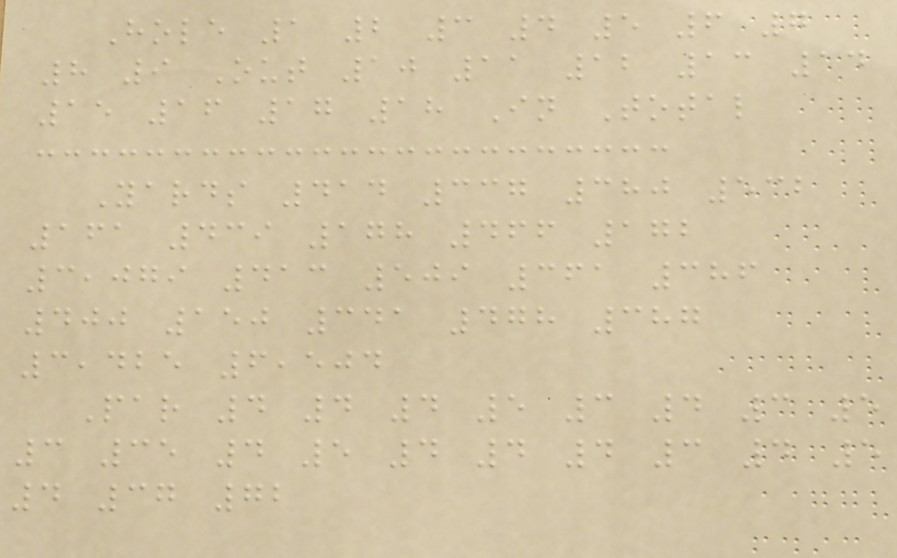Hole 1 2 3 4 5 6 7
8 9 Out 10 11 12 13 14
15 16 17 18 In Total
Yards 414 337 380 532
161 439 178 466 172
3,079 413 509 361 386
400 150 341 478 387
3,425 6,504
Par 4 4 4 5 3 4 3 5
3 35 4 5 4 4 4 3 4 5
4 37 72
